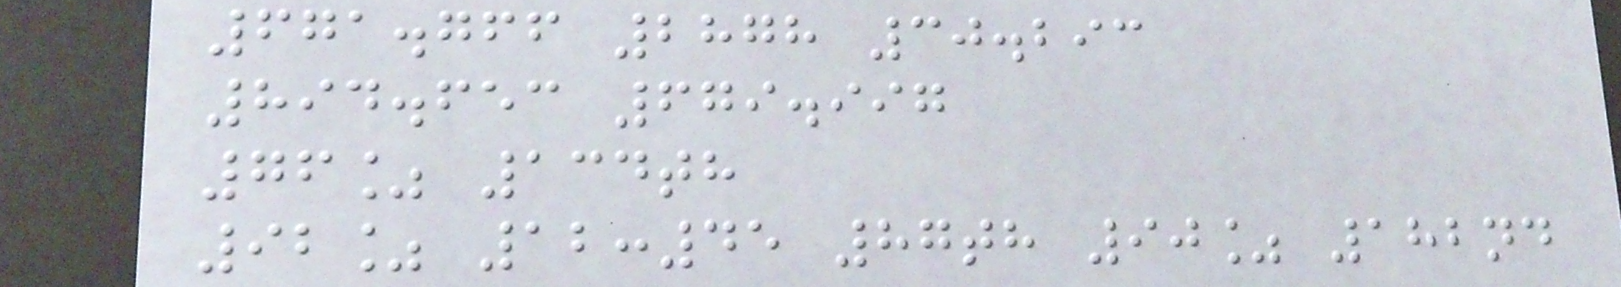671.766 2878 30.293
894.653 679.997
76% 134th
92% 12:45 87th 90% 182nd
